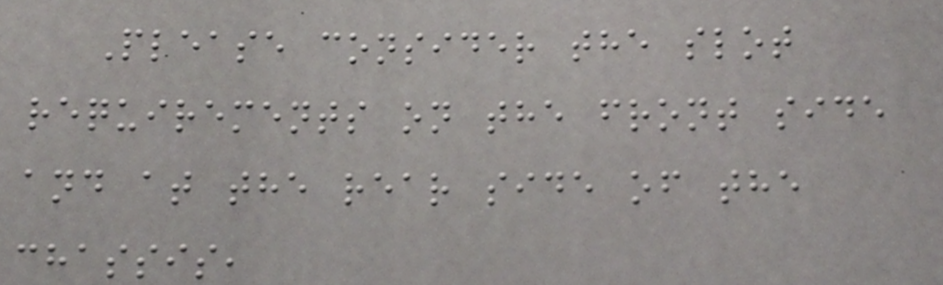Please consider the slot
requirements on the front side
and at the rear side of the
chassis,
